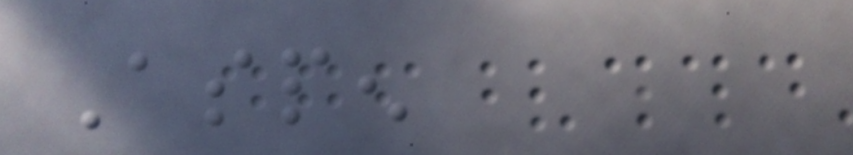Aspen
